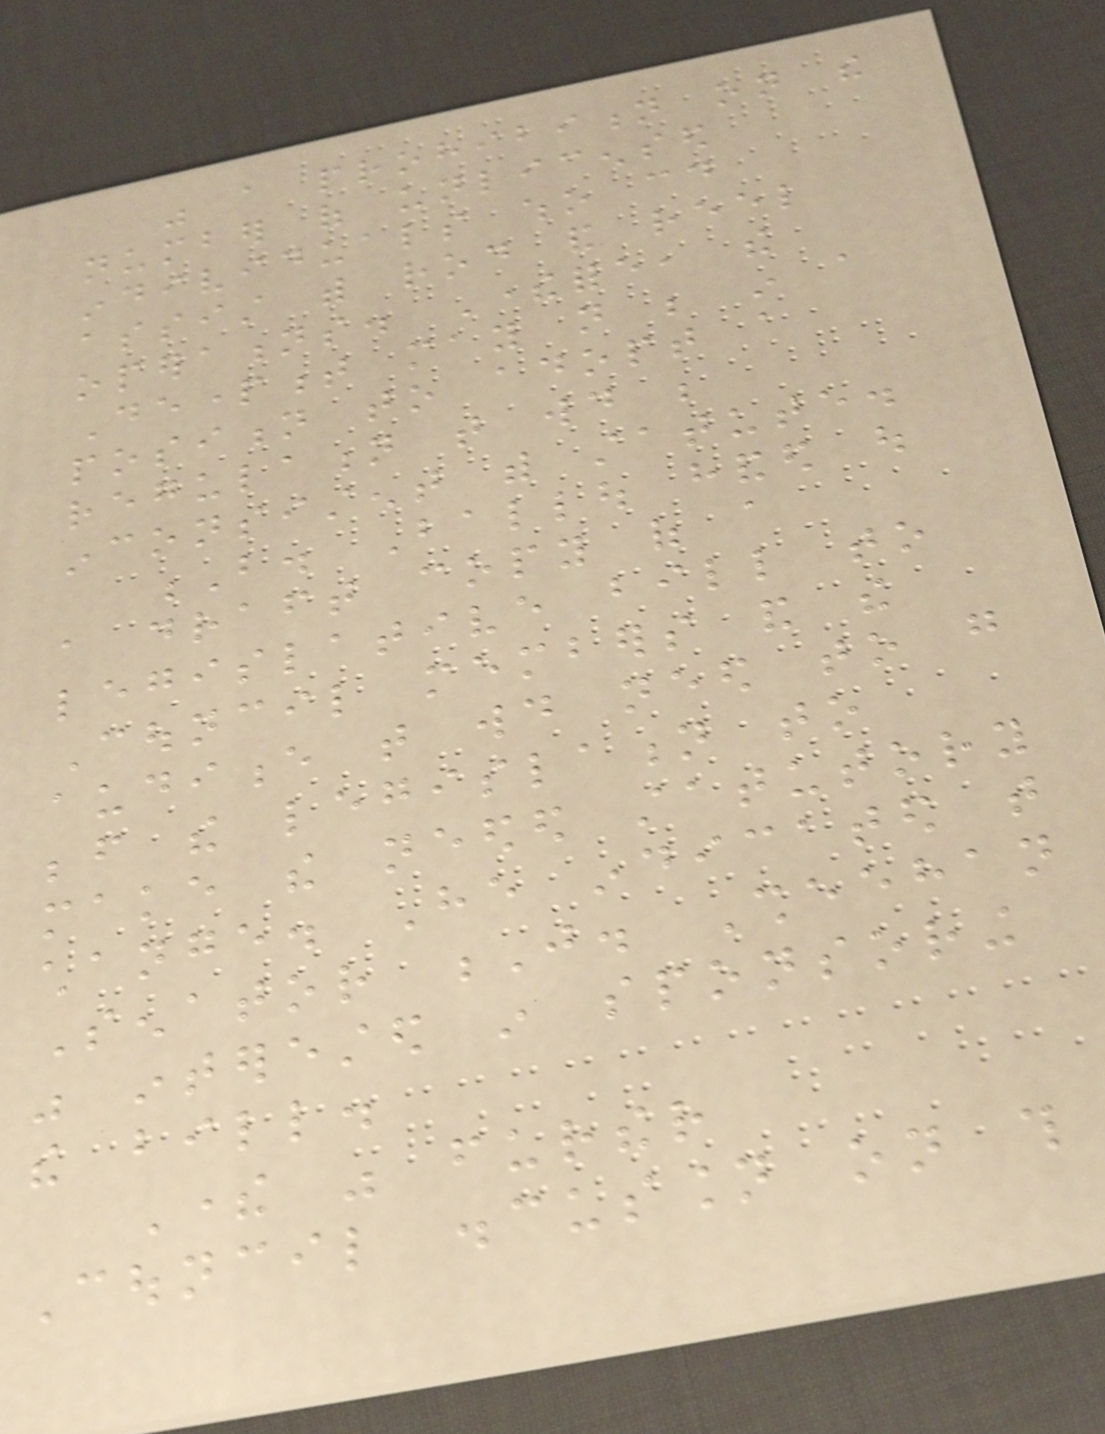was a prohibition on the
number of unlicensed
individuals who could
assist with rod and reel
operations. Therefore, the
Department may not be in a
position to adopt a
regulation that would be
inconsistent with statute.
B. Ballou handed out
a draft copy of a
legislative bill to
Council members and the
audience that would need to go
before the legislation to
make the needed statutory
change. He indicated that
Senator J. Sheehan
was interested in sponsoring
the bill.
There was further
Council discussion on this
